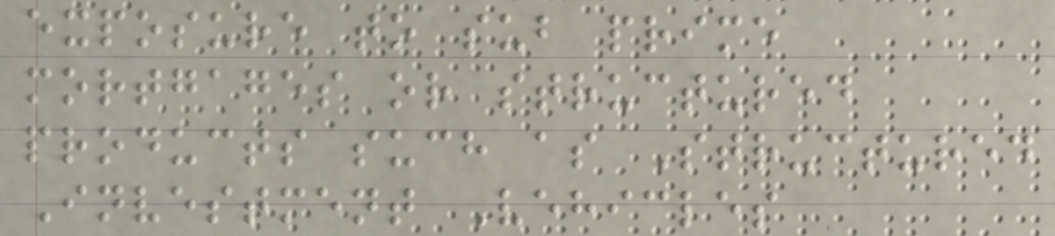exposure to sub prime
mortgages or structured
products such as Structured
Investment Vehicles
